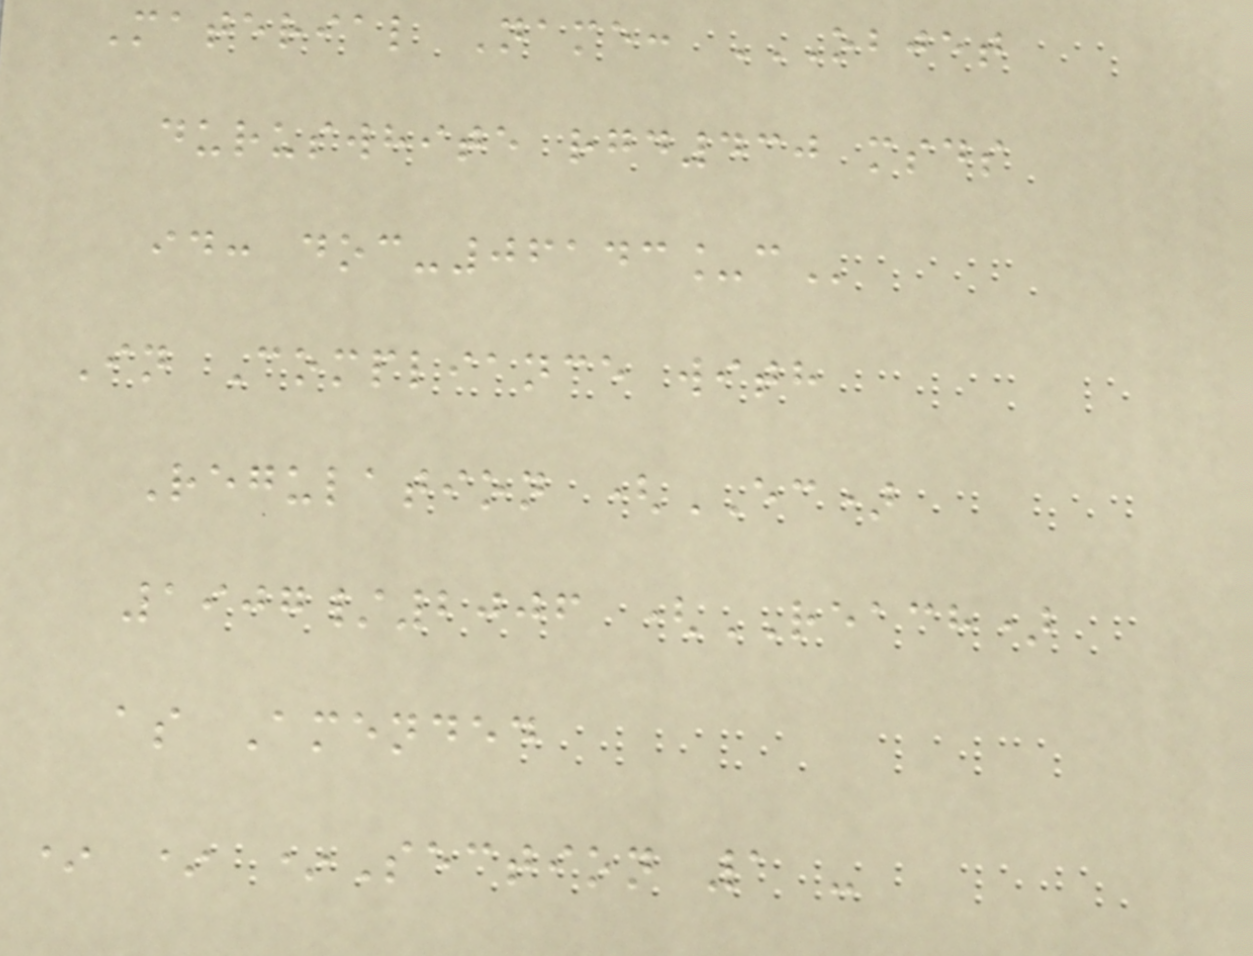Material Name: OBJET
DURUSWHITE RGD430 MSDS
ID: DOC-06143_C
In Compliance with
Regulation (EC)
1907/2006 (REACH)
as Amended
* * *Section 1 -
